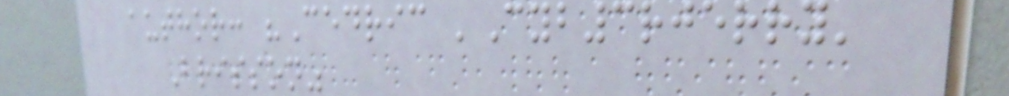author: "Cedric 'Cyb3rjerry'
Brisson"
